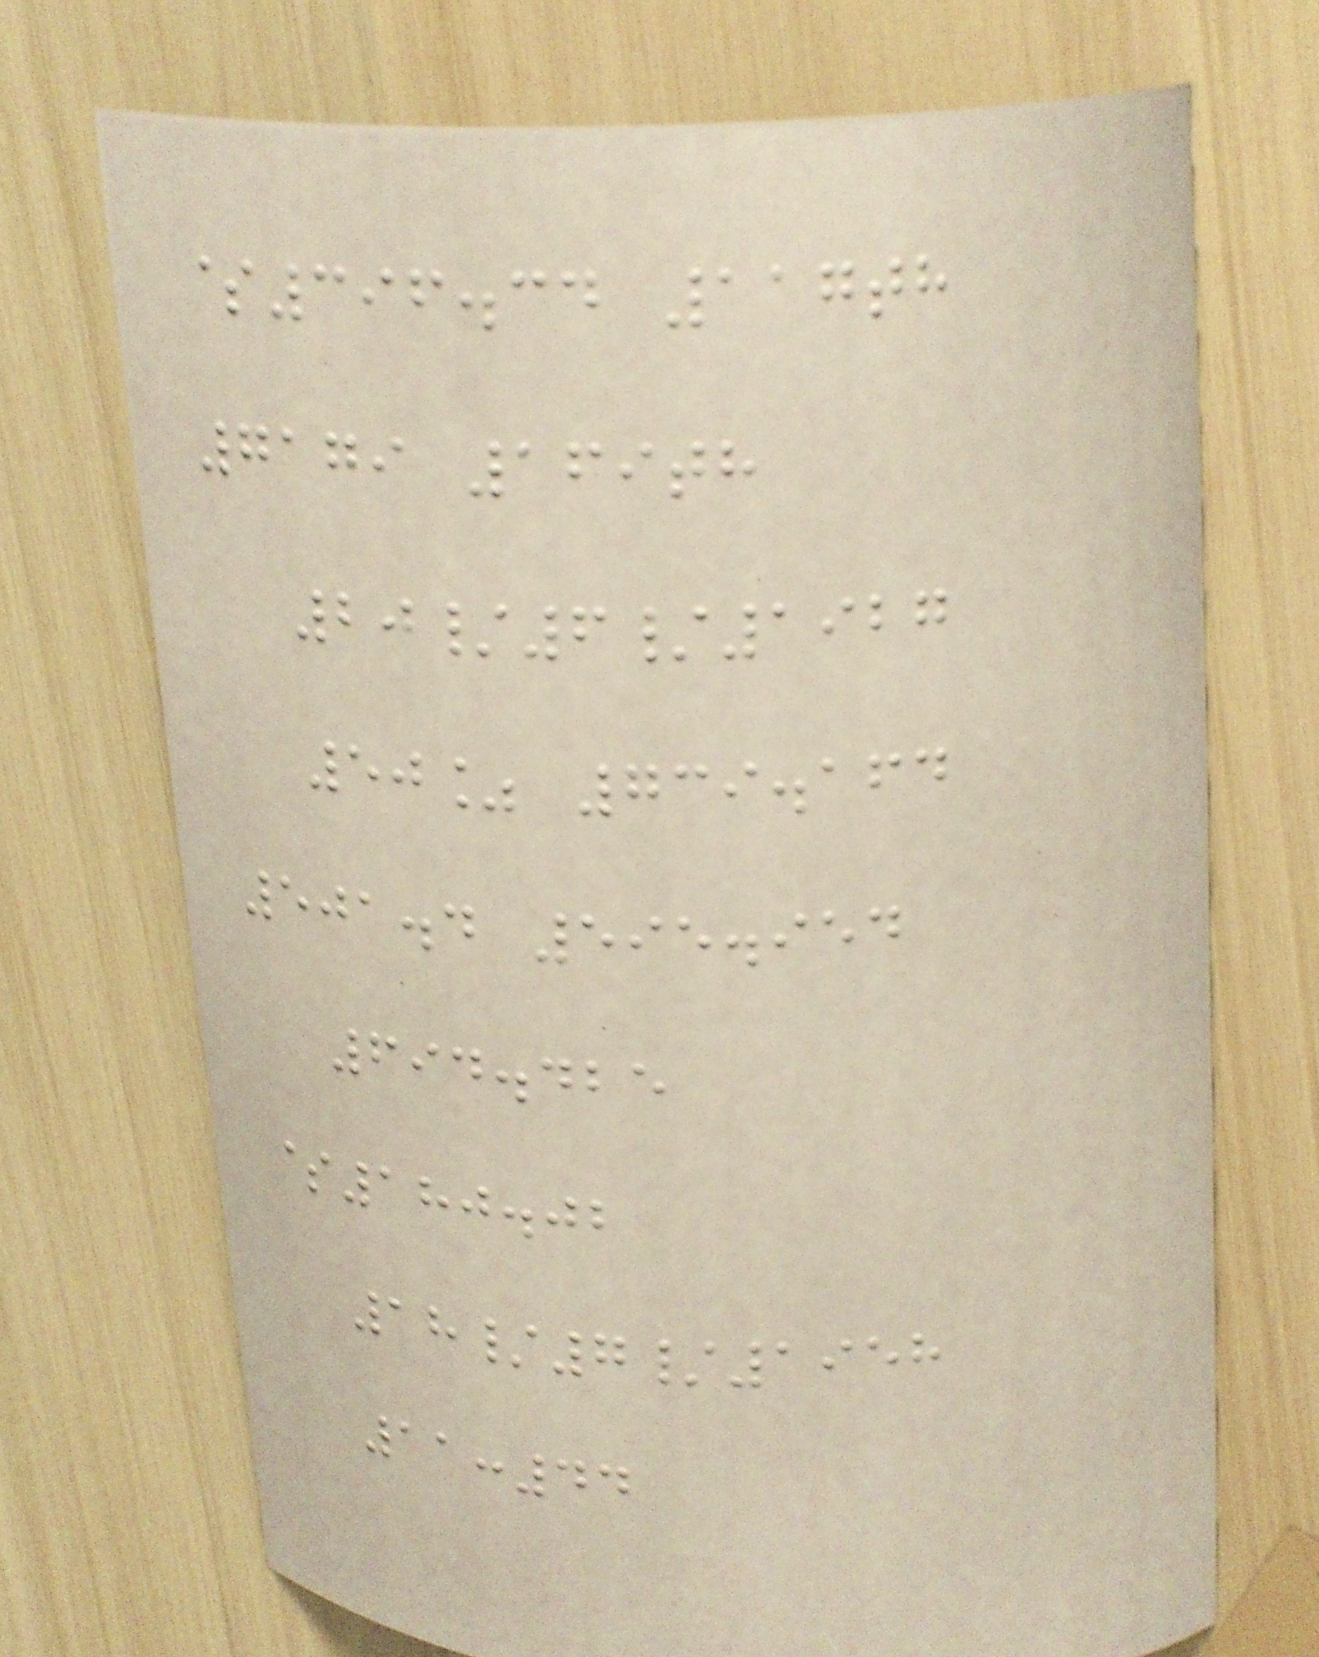$396.34 117th
7179 169th
20/6/1927
50% 739.164
501.4 595.954
694.425
$180.02
18/7/1958
11:44
